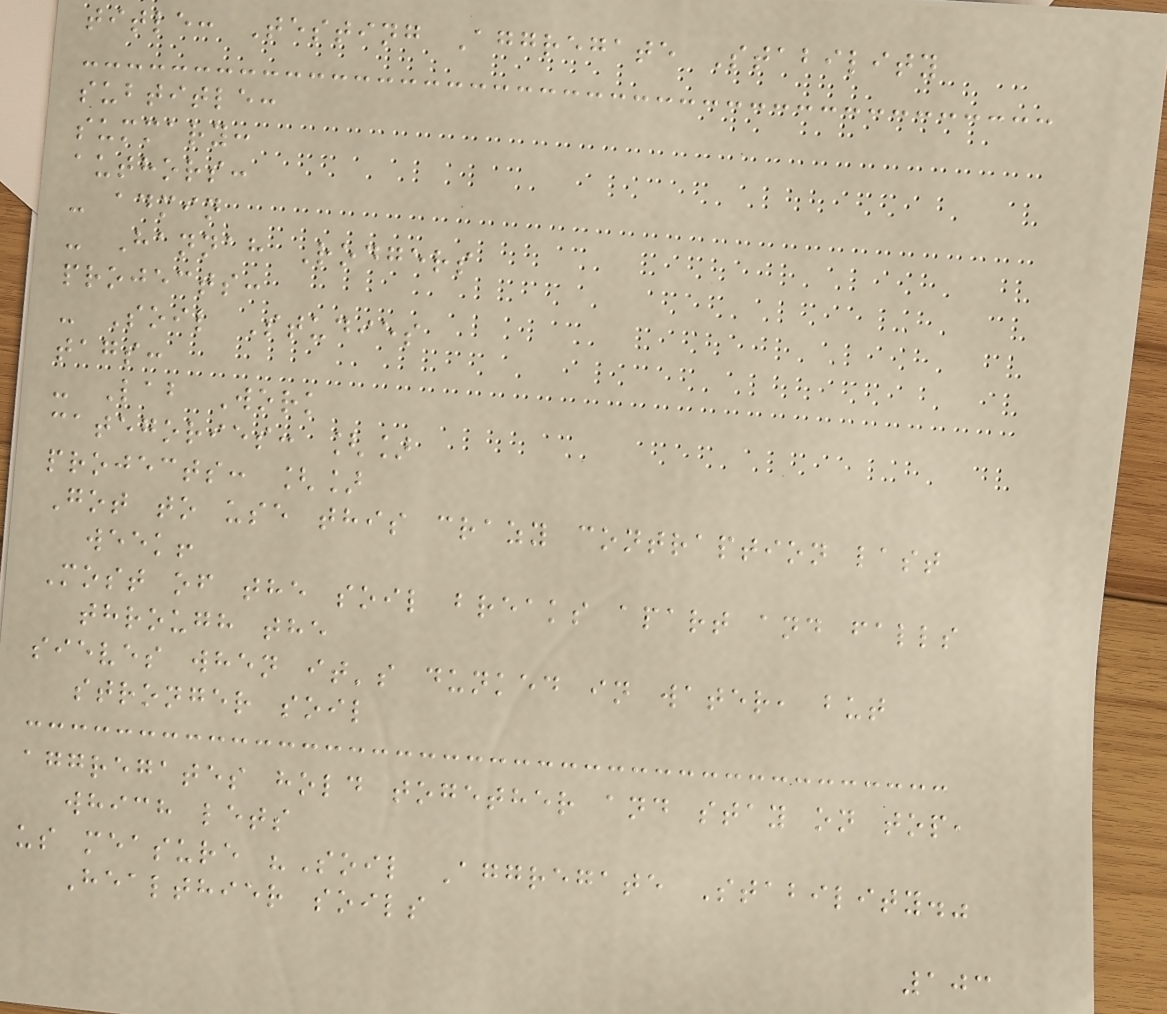title: Testing Aggregate Stability
subtitle:
summary:
authors:
- admin
- Hannah Rodgers
projects:
- Soil Studies
tags:
- Lab Work
categories: []
projects: []
Got to use this crazy contraption last
week!
Most of the soil breaks apart and falls
through the
sieves when it's dunked in water, but
stronger soil
aggregates hold together and stay on top,
which lets
us measure "Soil Aggregate Stability."
Healthier soils
103
